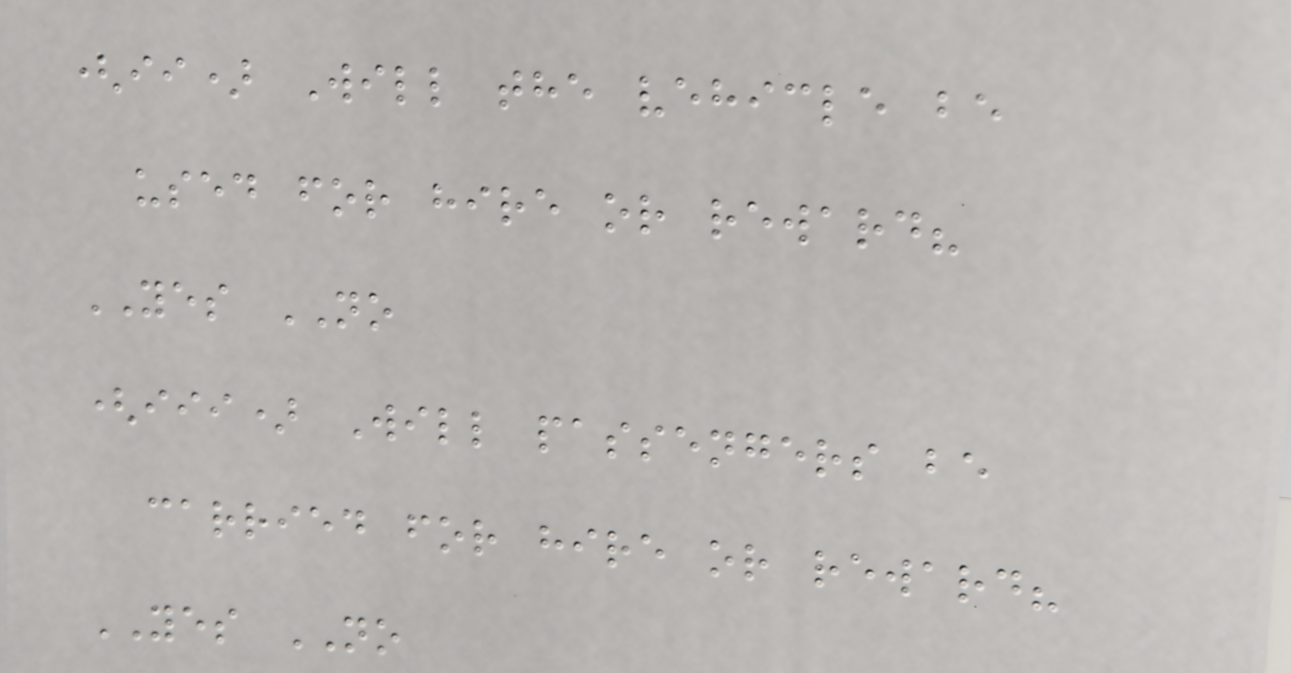(ii) Will the vehicle be
used for hire or reward?
YES NO
(iii) Will passengers be
carried for hire or reward?
YES NO
